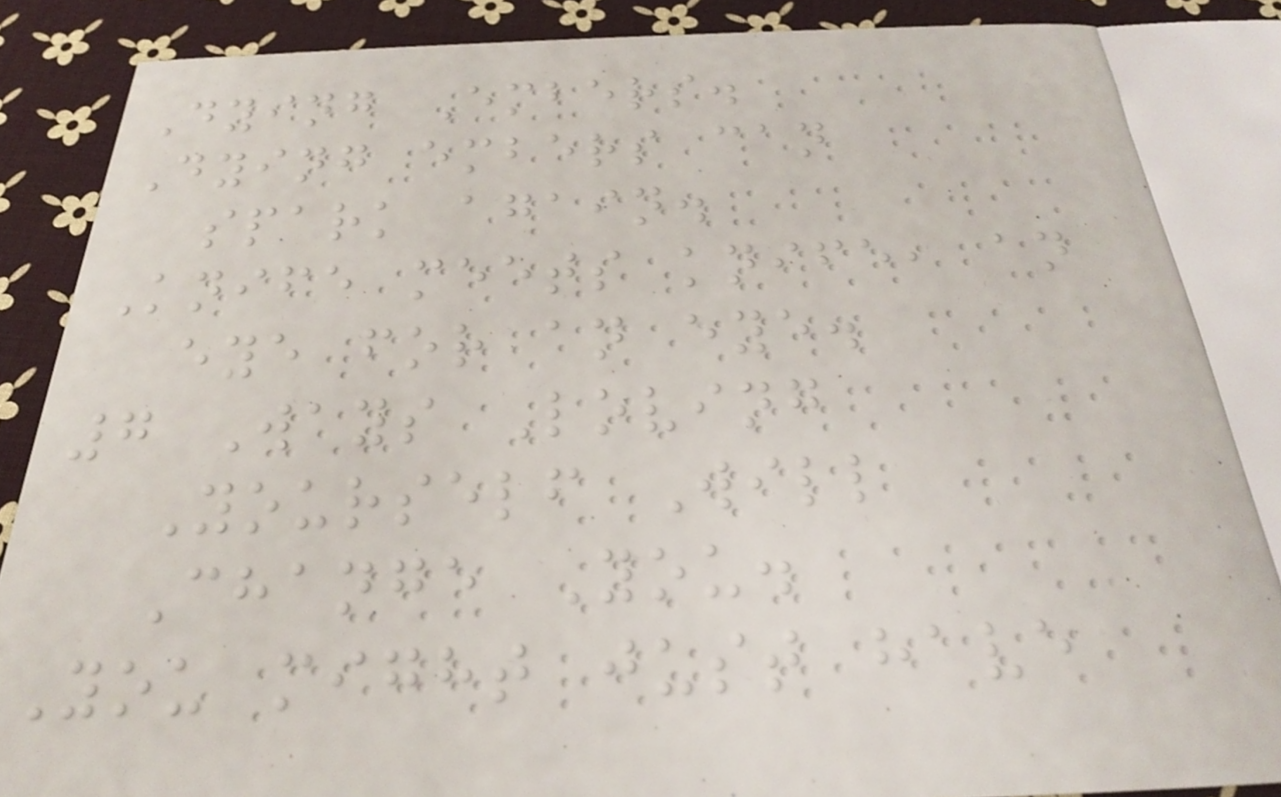Dying Embers.
Dying embers can
spark again.
Knife meets knife, an
eye for an eye.
7 Ways Loving
Yourself Will
Change You.
You might just have
